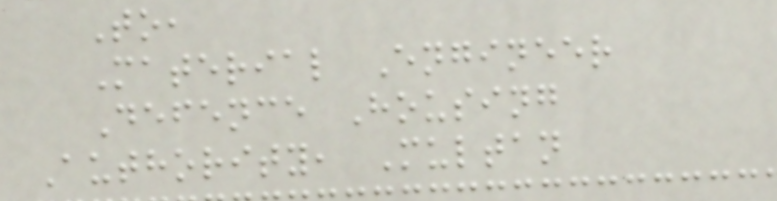To,
Material Engineer
Defence Housing
Authority, Multan
